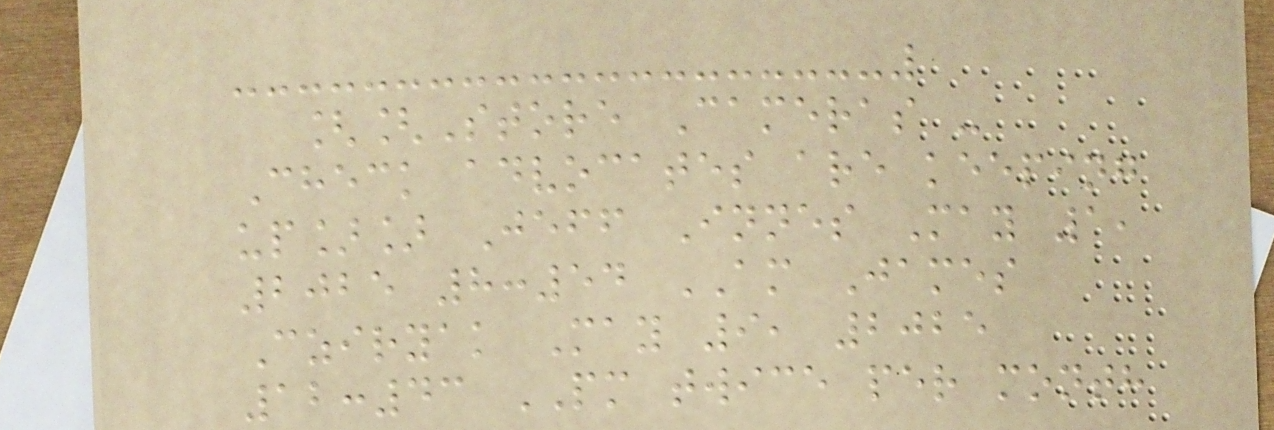[[Store Cameras -
Check advocates are keeping
up]] Jeff Innes May 1,
2025 8:54 AM James
Cziryak May 9, 2025
12:43 PM twice per month
